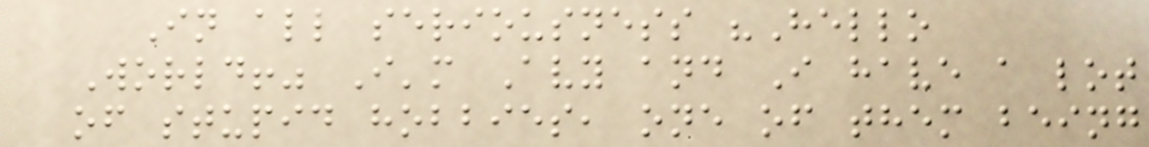In all seriousness "Hello
World!" I'm Avy and I have a lot
of stupid hobbies, one of them being
